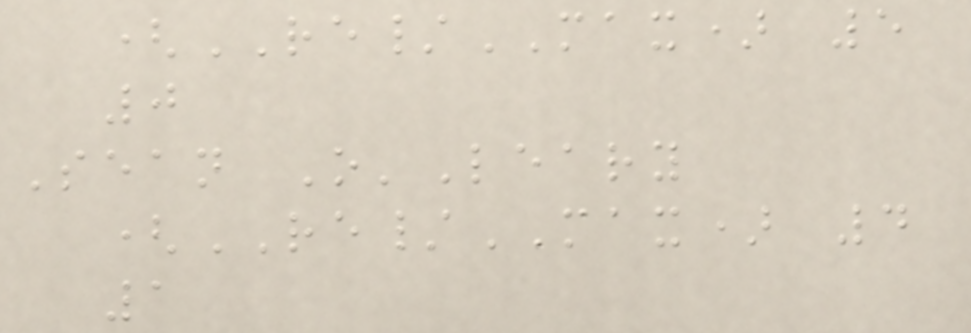(RE/MAX) 5
0
Sean O'Leary
(RE/MAX) 4
1
